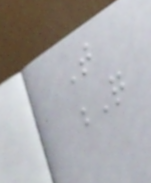That
Q
